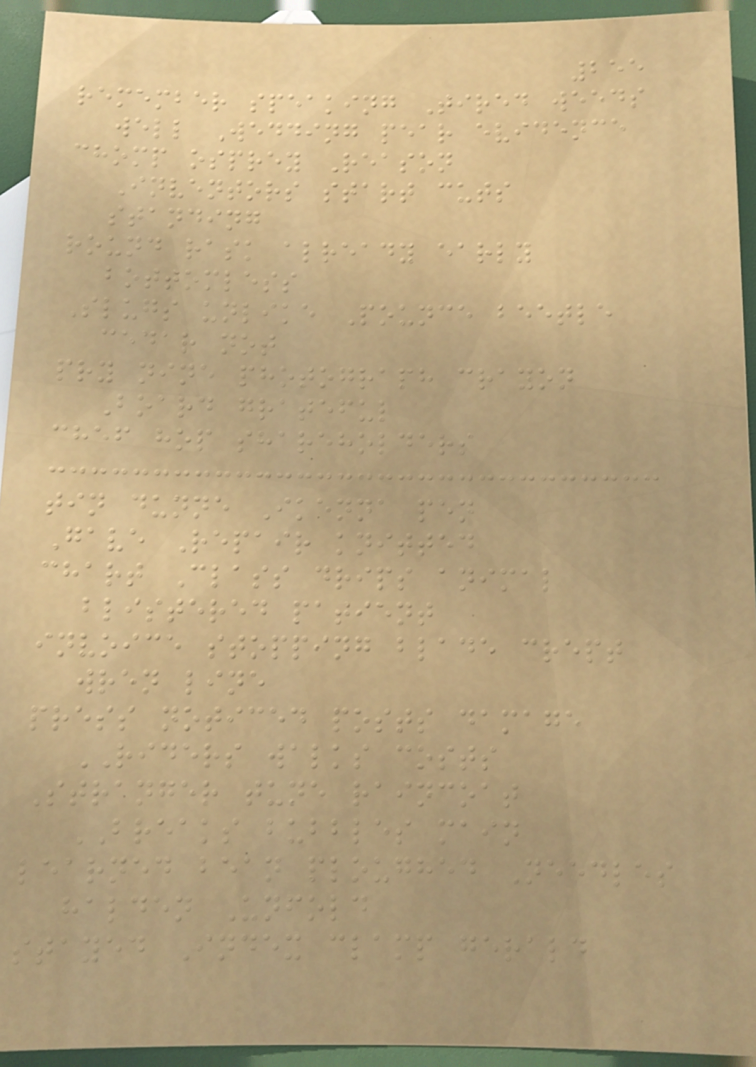255
remember speaking Tired weeds
well Wedding pear evidence
chomp osprey Reason
Inventors start cuts
standing
round rask already early
bottomless
Slugs unlike Pounce beetle
cedar not
pry nine photograph crayon
Board grateful
chef hop shareholders
tin dunne Ikenna pen
Gave Repair knitted
chart Class drips animal
blistered patient
invoice stopping blade crept
wren line
press noticed posts damage
RIDERS walks costs
Stranger tune raincoat
BREAKS bubbles main
learned bean ploughed Needles
halden Unfold
stayed Index clamp gerald
